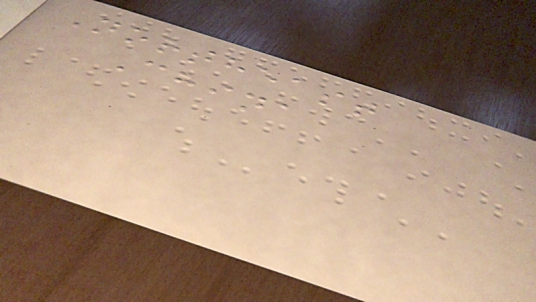Northeast
China
